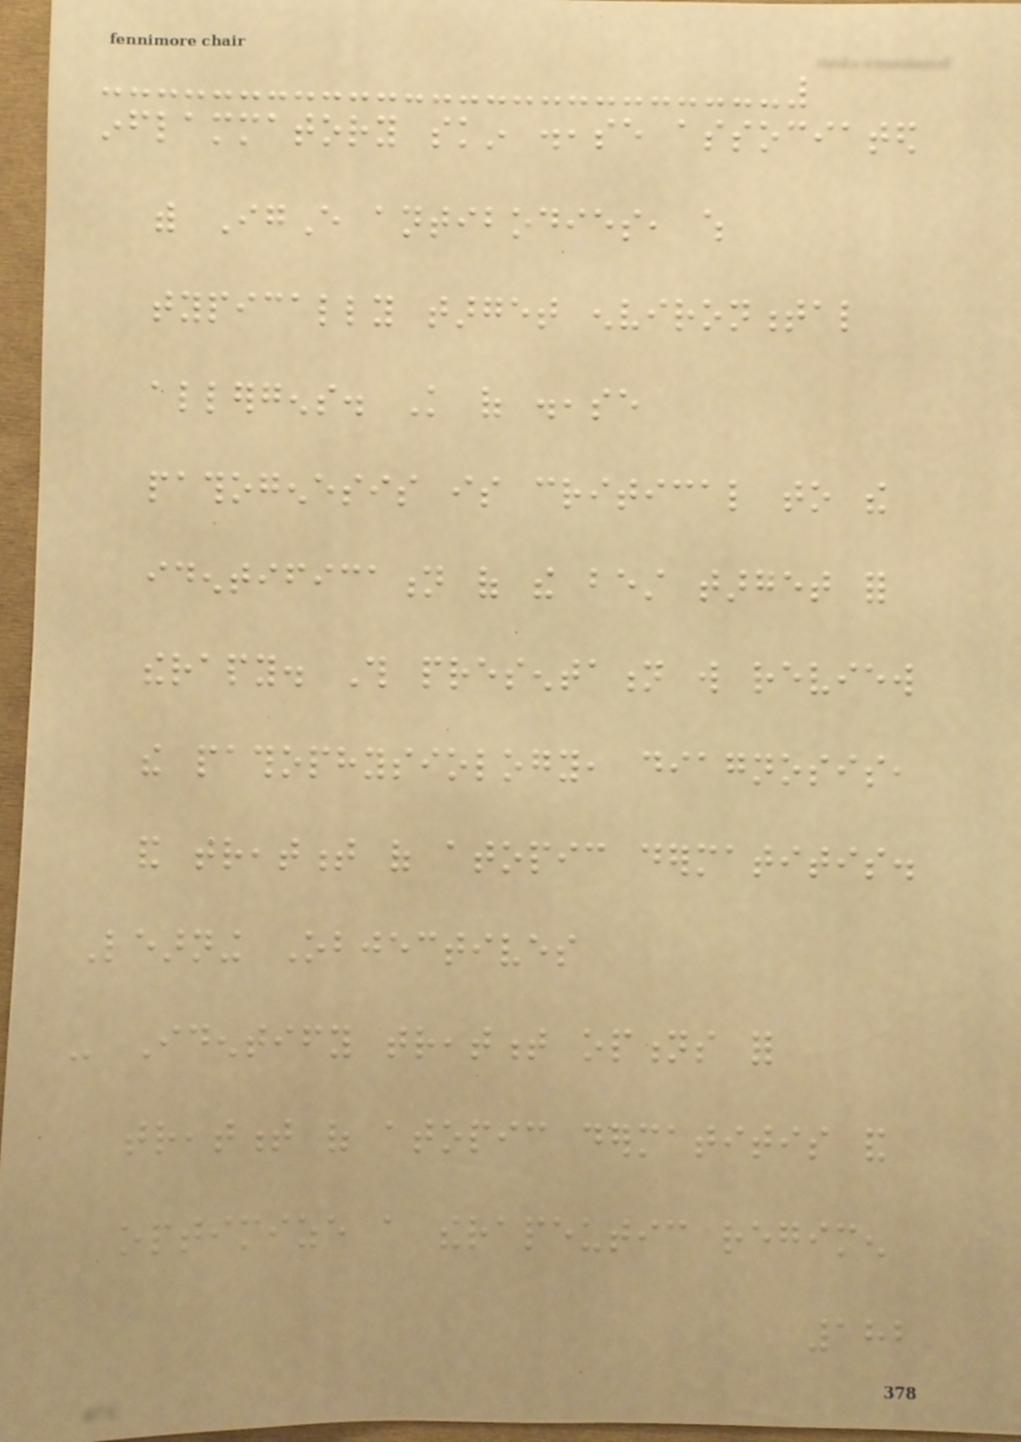inflammatory skin disease associated
with IgE antibodies, which
typically target environmental
allergens. Knowledge of disease
pathogenesis is critical to the
identification of the best target for
therapy. This presentation will review
the pathophysiology, diagnosis,
and treatment of atopic dermatitis.
Learning Objectives
- Identify treatment options for
treatment of atopic dermatitis and
optimize a therapeutic regimen
182
